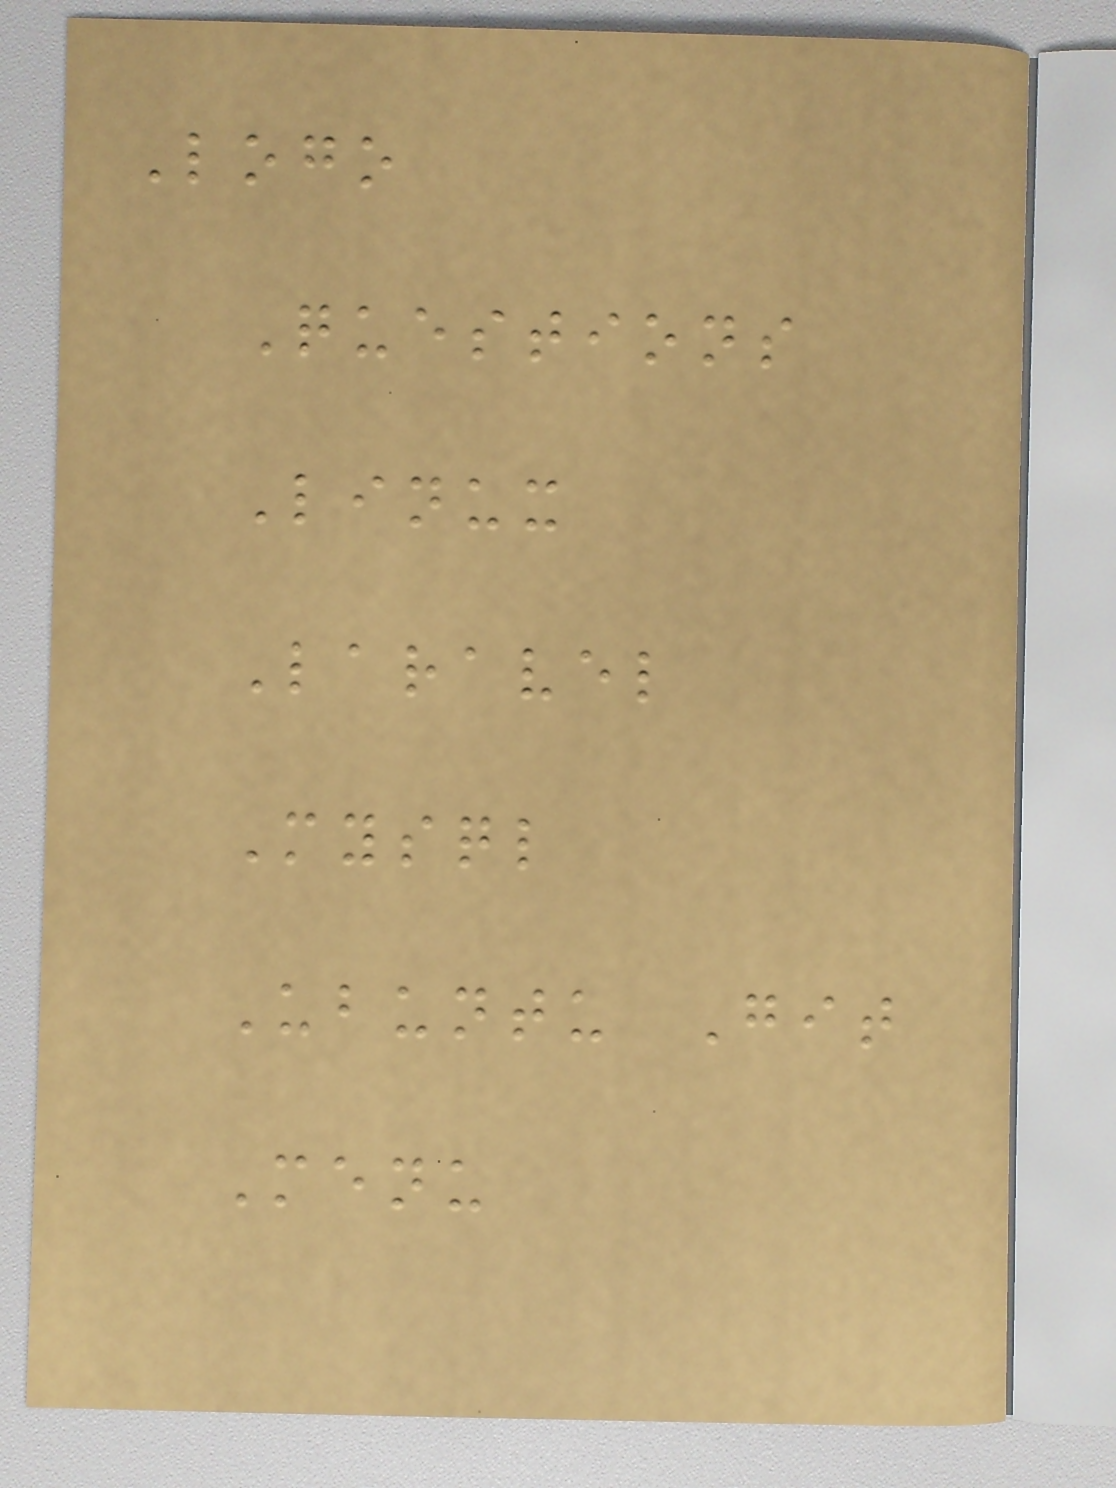Logo
Questions
Linux
Laravel
Mysql
Ubuntu Git
Menu
